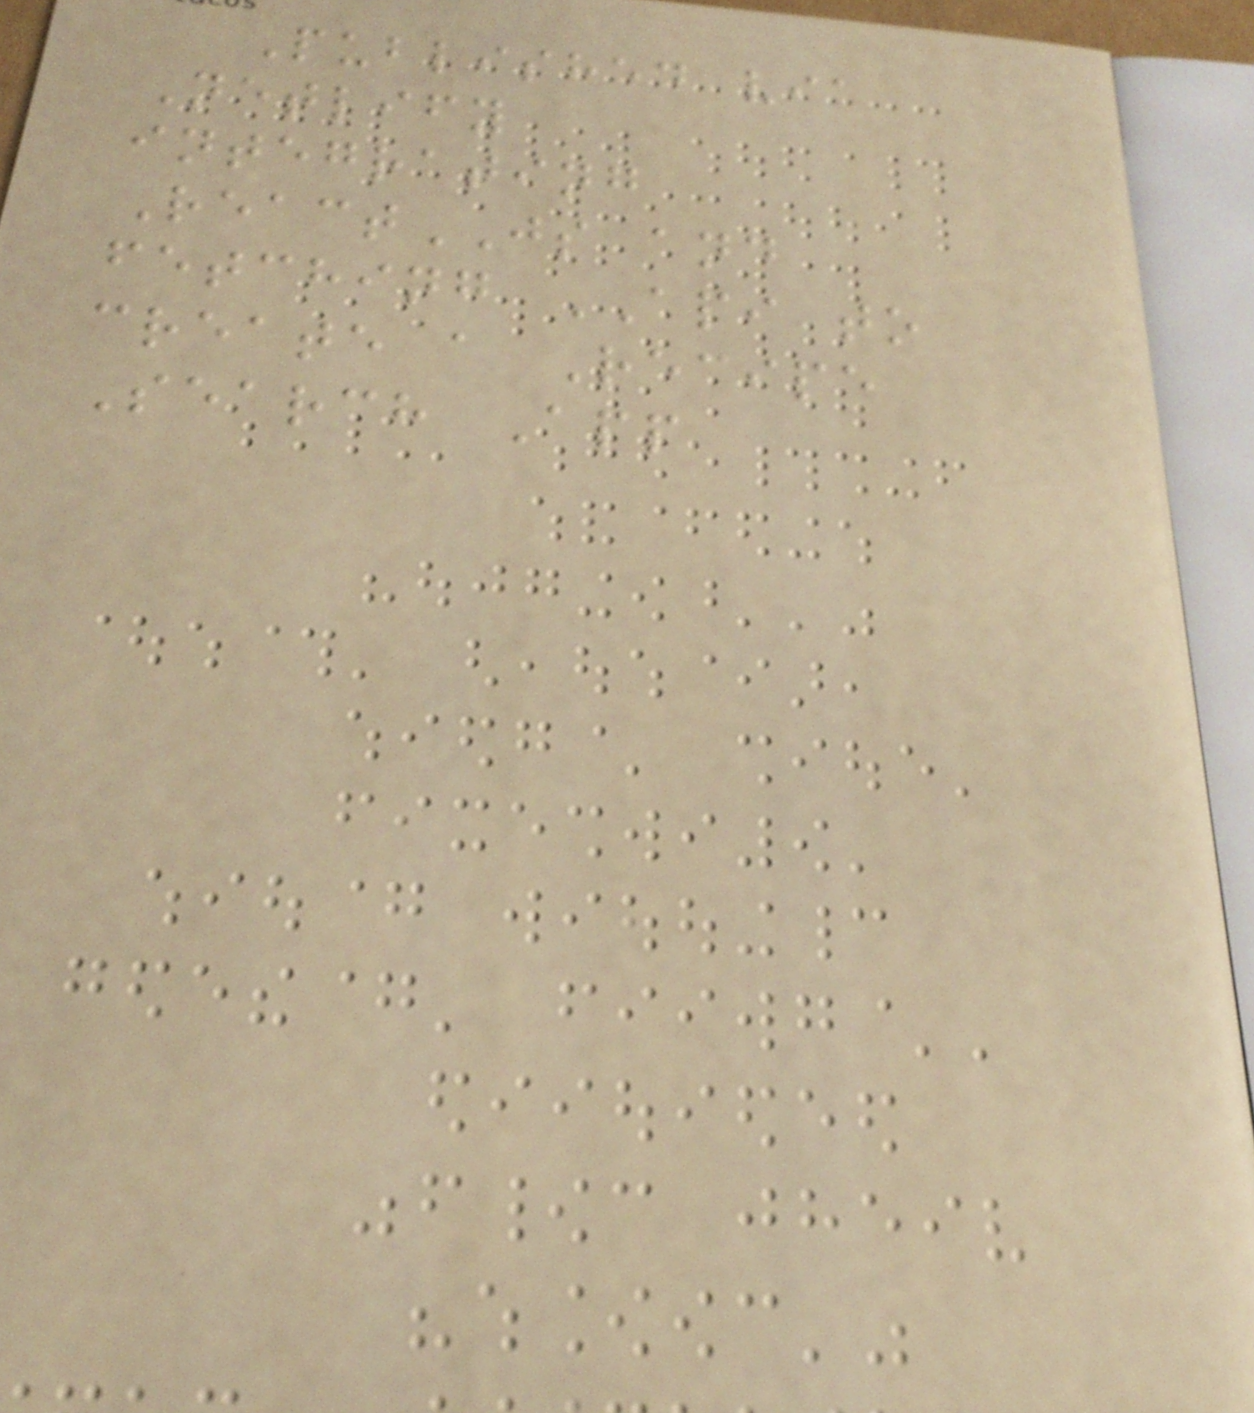Published via
Netlify
integrating
ReactJS and
fetching API to
create a Recipe
Search App
